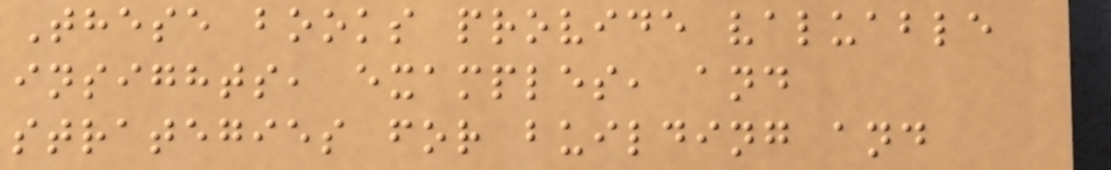These books provide valuable
insights, examples, and
strategies for building and
